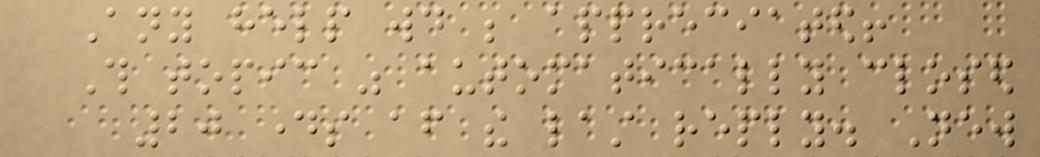Any help would be appreciated!
This topic was automatically closed
20 days after the last reply. New
